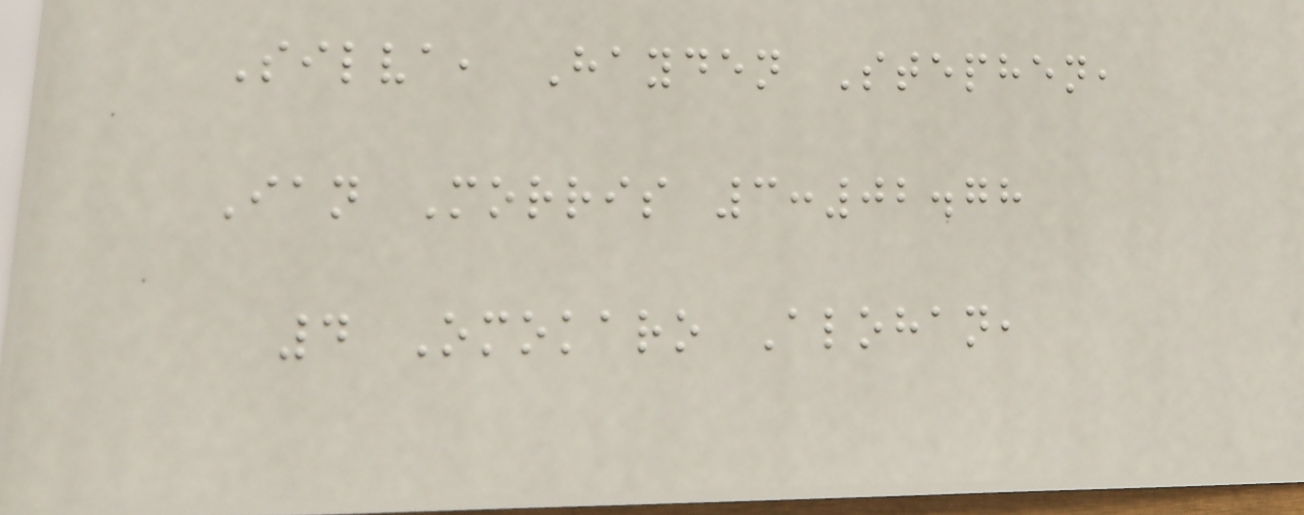Silva, Hayden Stephen,
Ian Morris 3:02.78
4 Omokaro Alohan,
